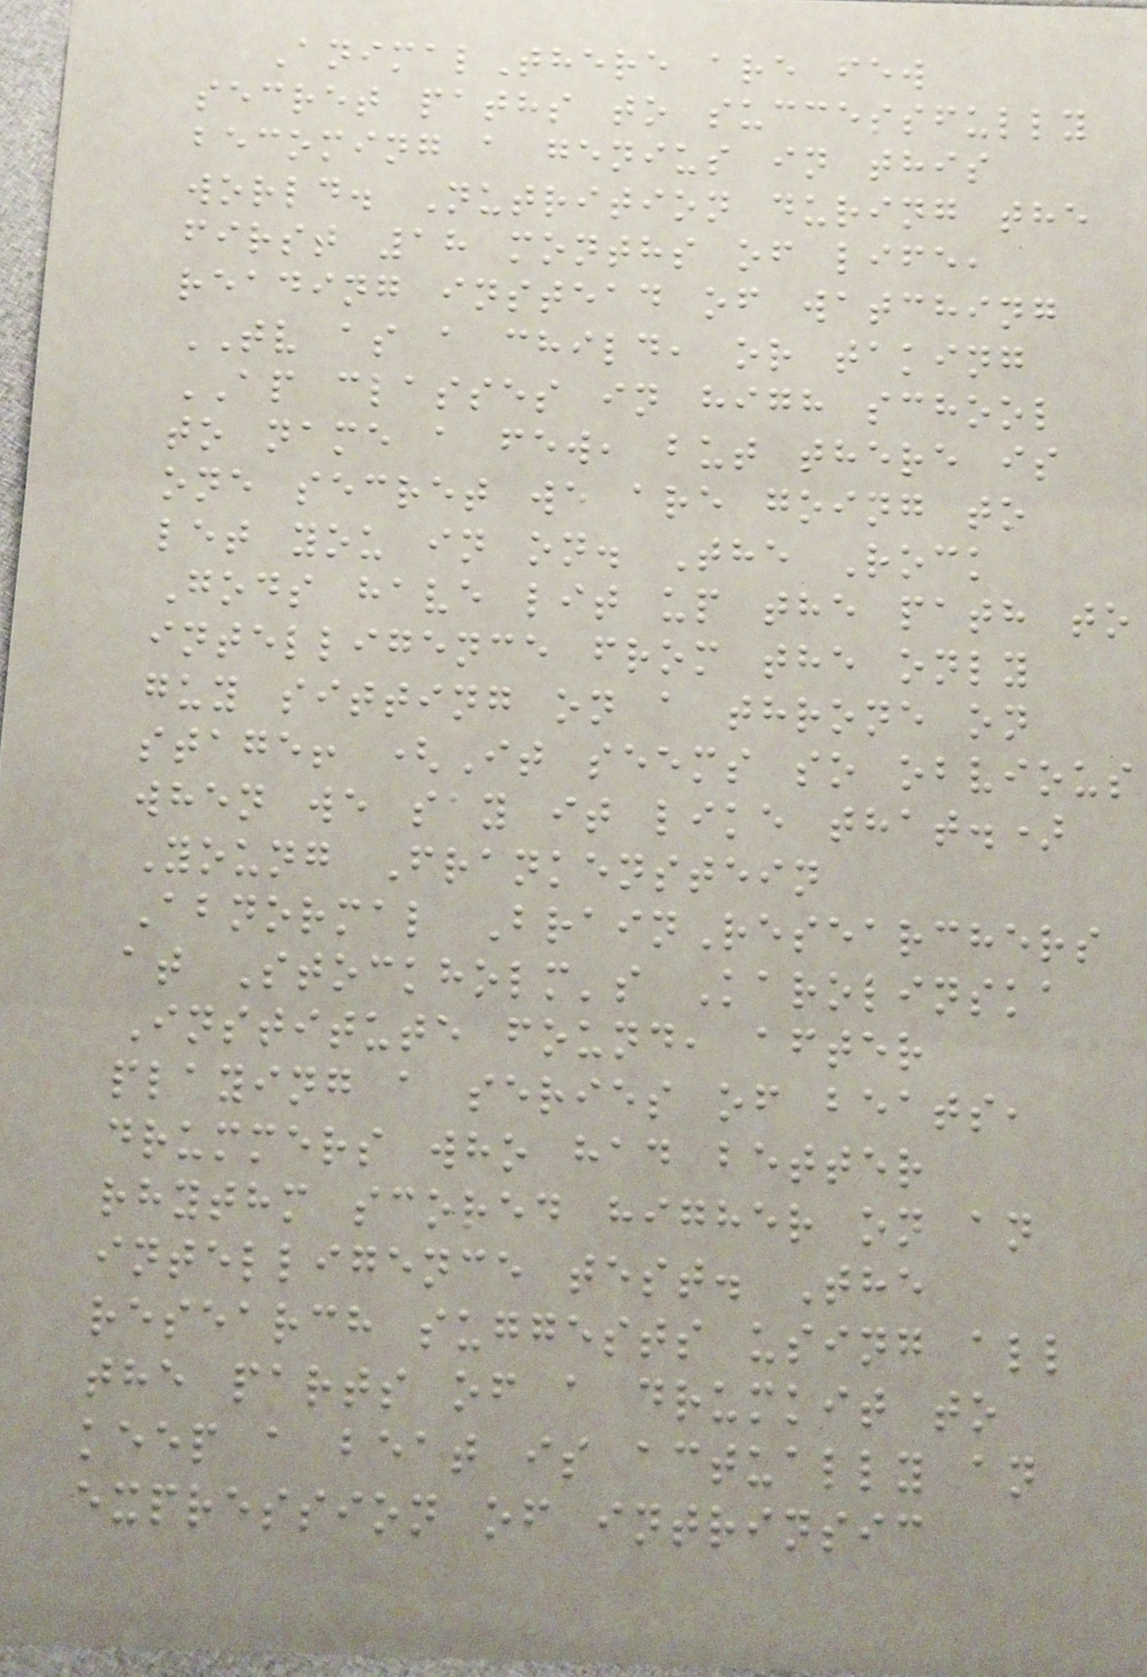AnimalThere are few
secret paths to successfully
becoming a genius in this
world. Nutrition during the
first 18 months of life,
reading instead of watching
TV as a child, or taking
AP classes in high school
to name a few, but there is
one secret we are going to
let you in on. The Rock
Gods have lit up the path to
intelligence from the only
guy sitting on a throne on
stage! (It seems so obvious
when we say it like that.)
Young Frankenstein
Abnormal BrainResearchers
at Stockholm's Karolinska
Institute found, after
playing a series of beats,
drummers who had better
rhythm scored higher on an
intelligence test. The
research suggests using all
the parts of a drumkit to
keep a beat is actually an
expression of intrinsic
